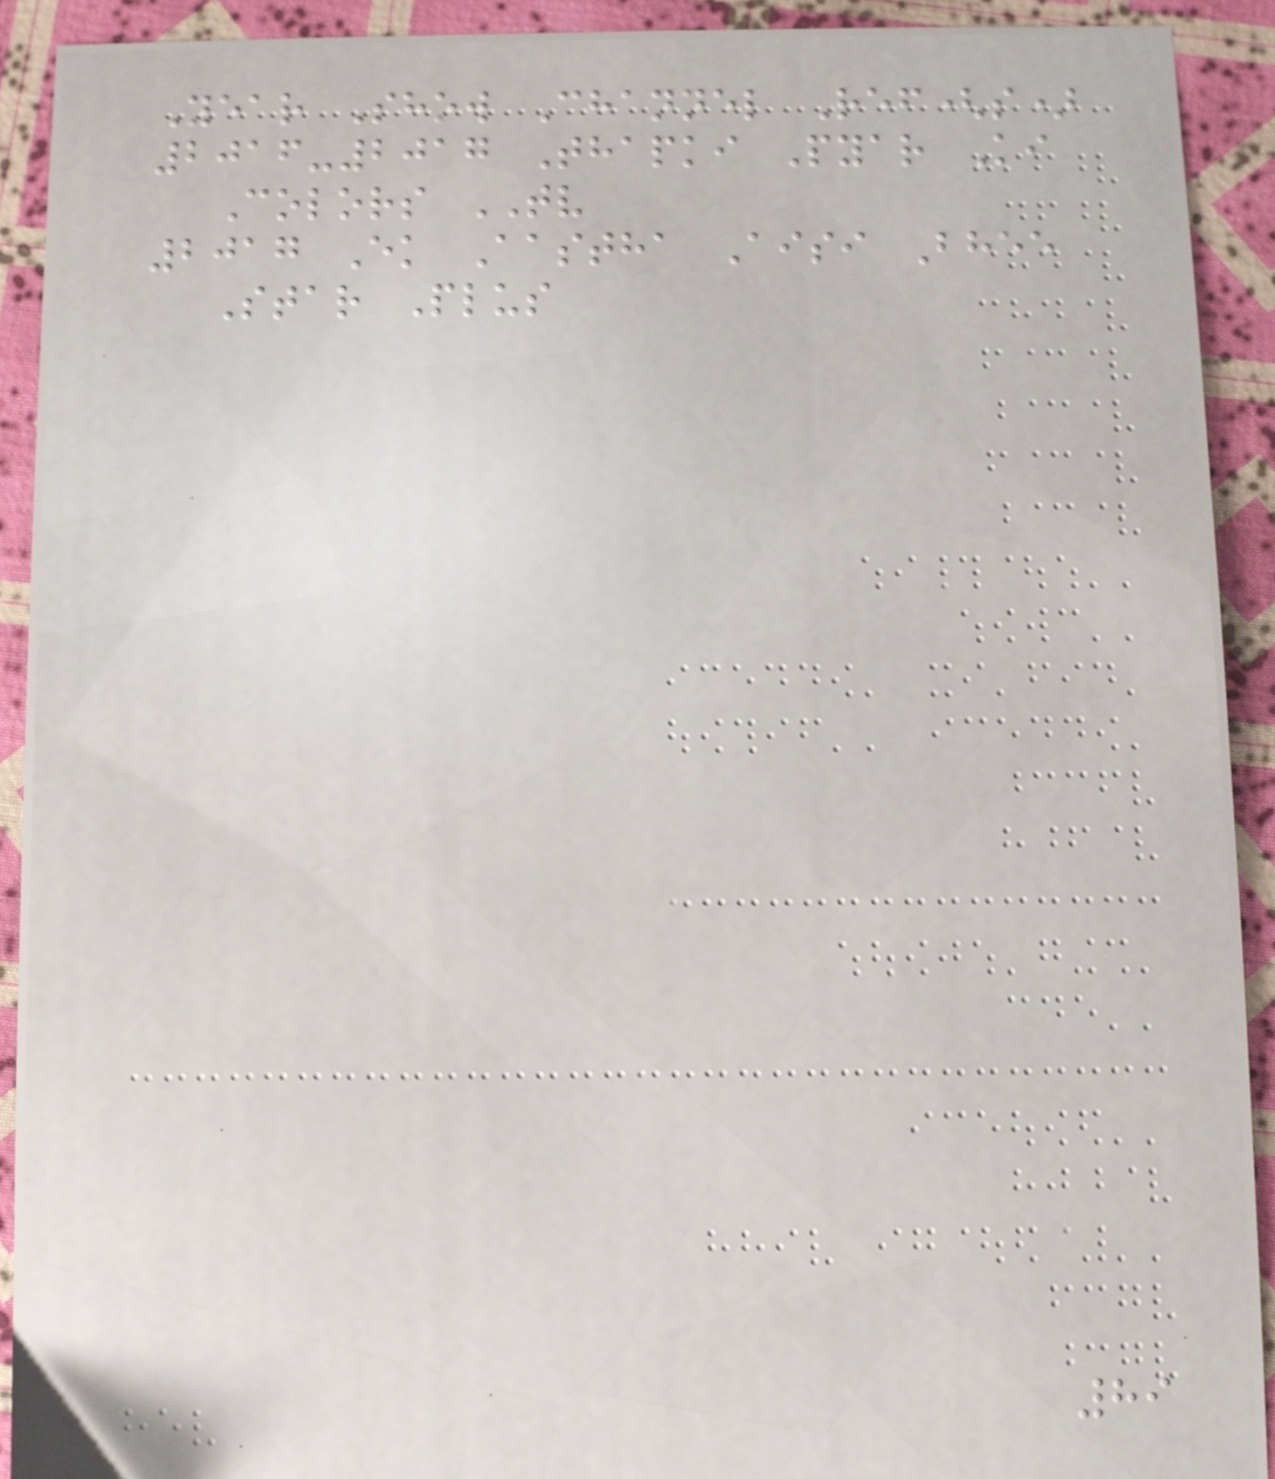Year Show Channel Ref(s)
2016-2017 Thapki Pyar Ki
Colors TV
2017 Ek Aastha Aisi Bhee
Star Plus
89
